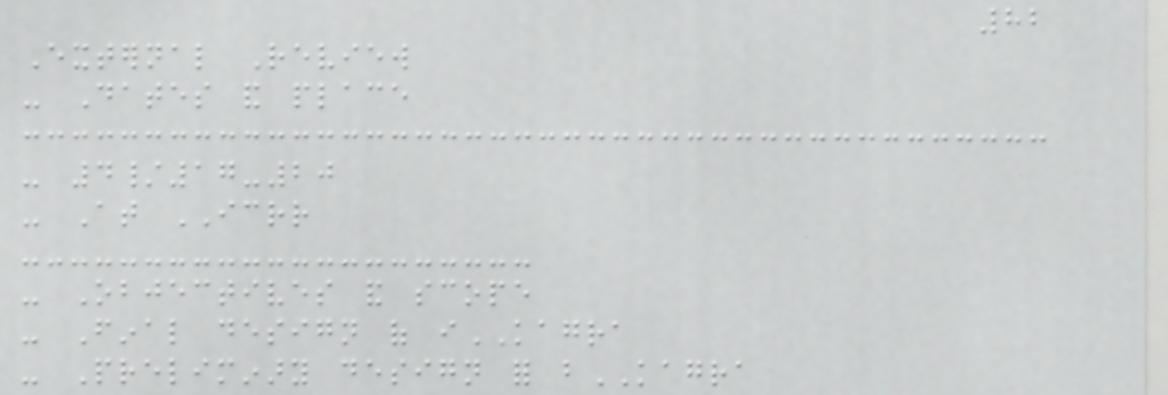82
External Review
- Dates and place
- 4/17-20
- At ICRR
- Objectives and scope
- Final design of iKAGRA
- Preliminary design for bKAGRA
